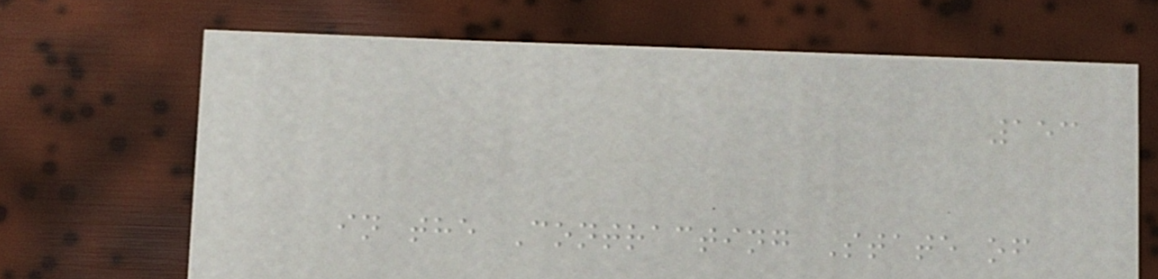153
in the Contracting State of
